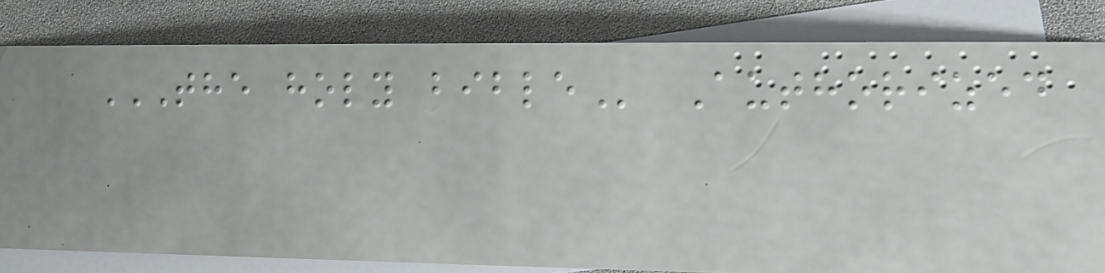THE HOLY BIBLE Authorized
